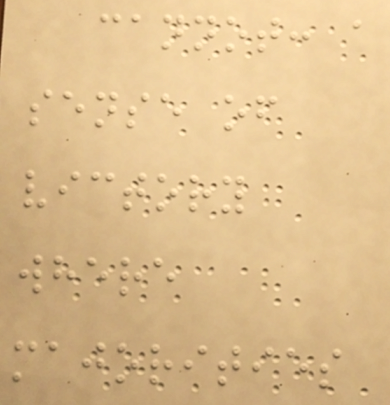cannot: a
sense of
victory
where
majorities
